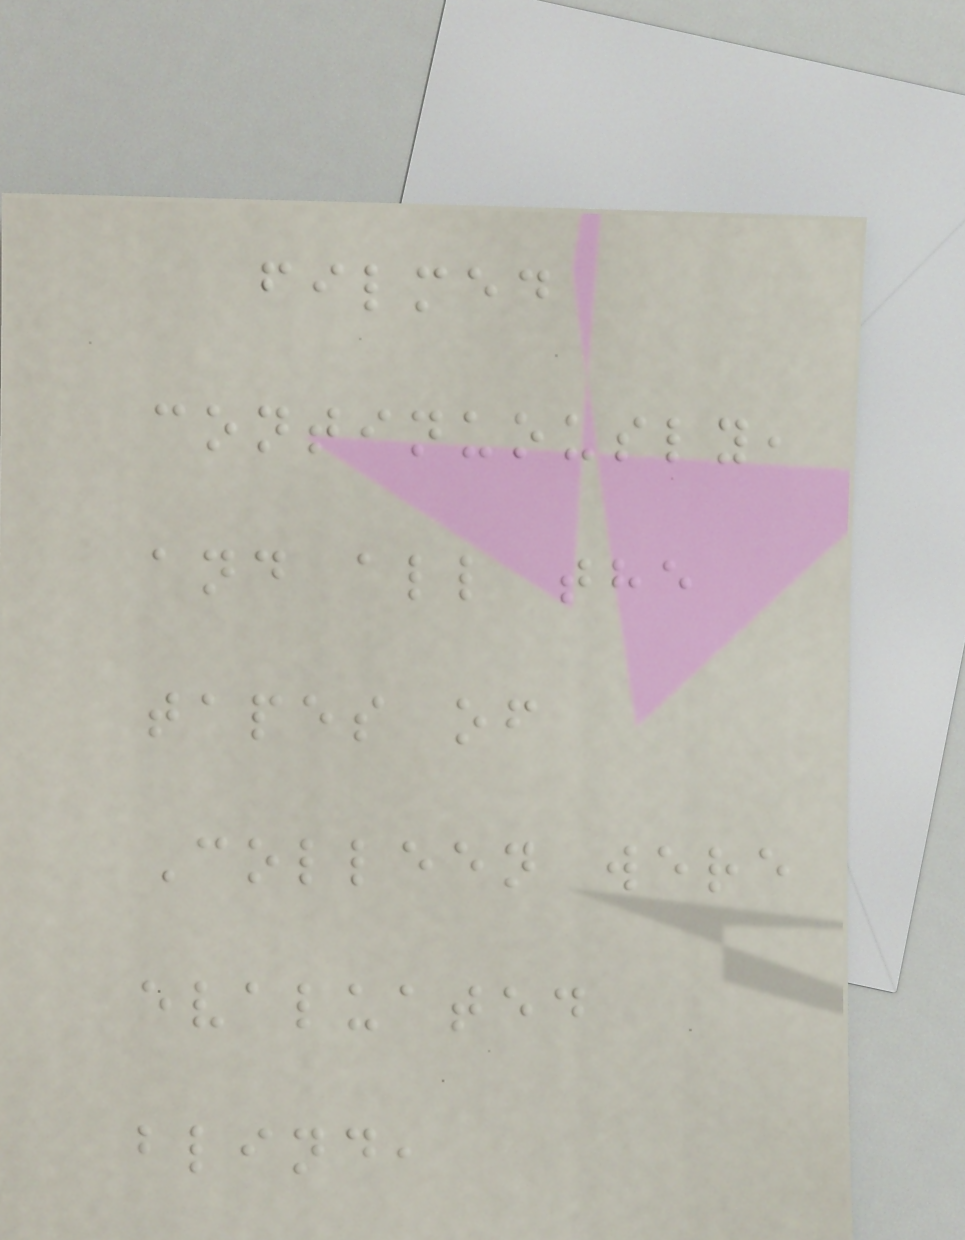filmed
continuously,
and all the
tapes of
Colleen were
evaluated
blind,
